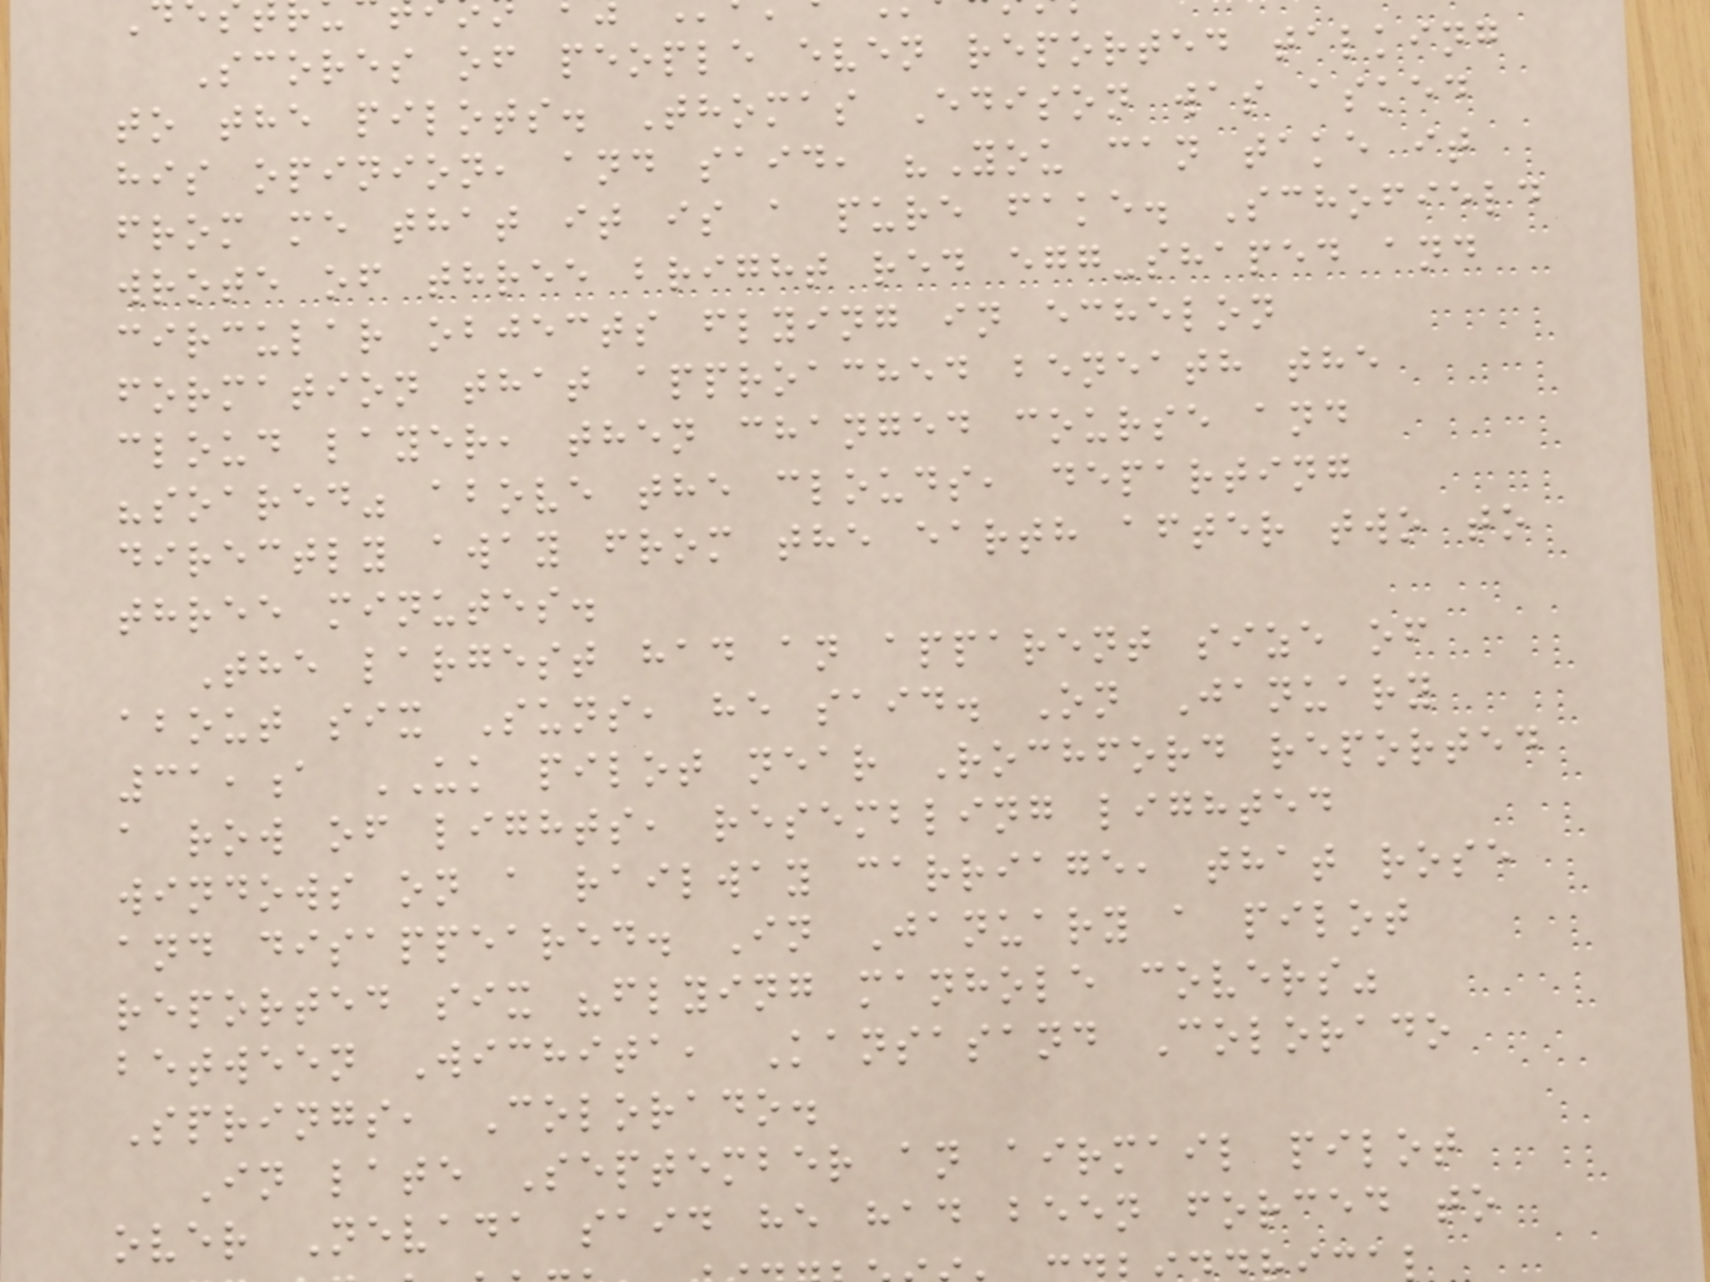Scores of people even reported talking
to the pilots. Thomas Edison was asked
his opinion, and said, "You can take it
from me that it is a pure fake. Schofield
wrote of three bright red egg-shaped and
circular objects flying in echelon
formation that approached beneath the
cloud layer, then changed course and
"soared" above the clouds, departing
directly away from the earth after two to
three minutes.
The largest had an apparent size of
about six Suns, he said. On January
31,a UK pilot near Rochford reported
a row of lights, resembling lighted
windows on a railway carriage, that rose
and disappeared. In January a pilot
reported six "flying manhole covers"
between Wichita, Kansasand Colorado
Springs, Colorado.
In late September an airmail pilot
over Nevada said he had been forced to
